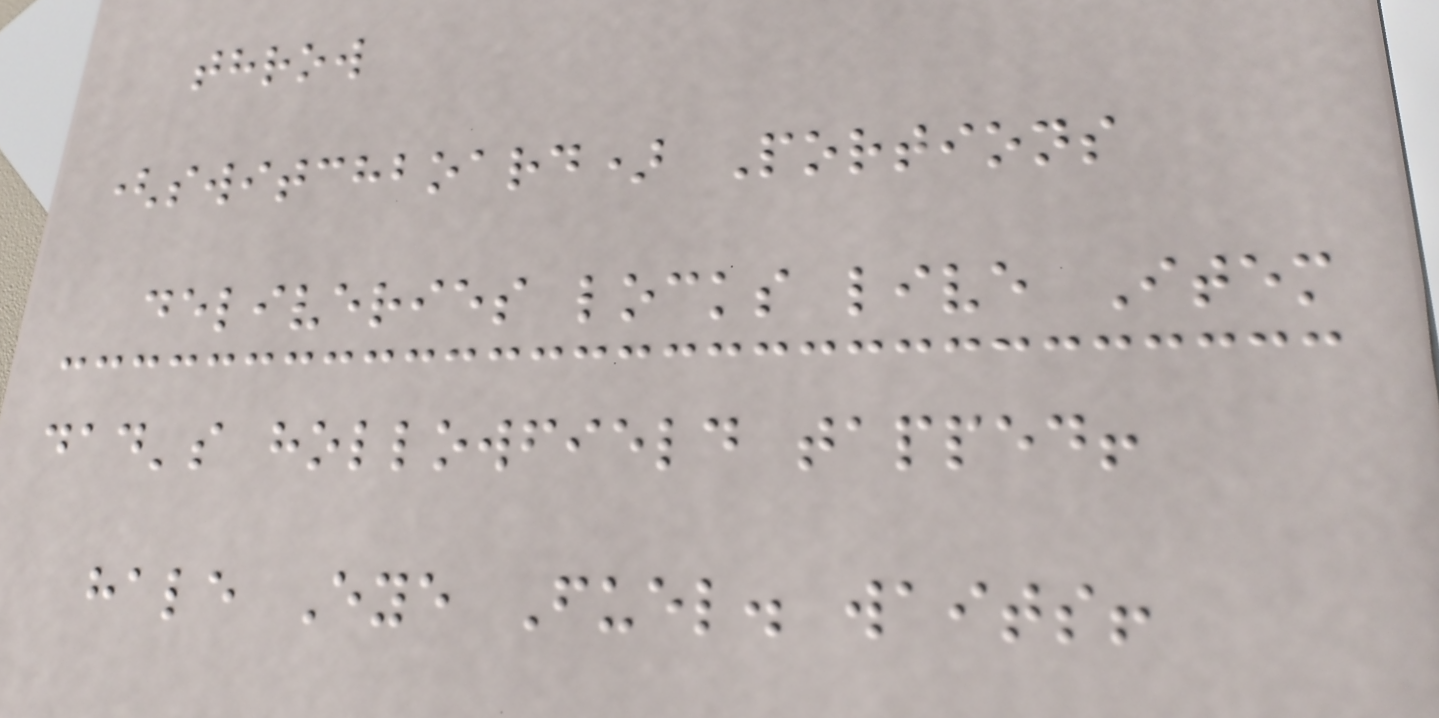throw
(switchboard) Portions
deliveries locks live Item
dad's hollowfield tapped!
hale Eye Fuel. waits!
